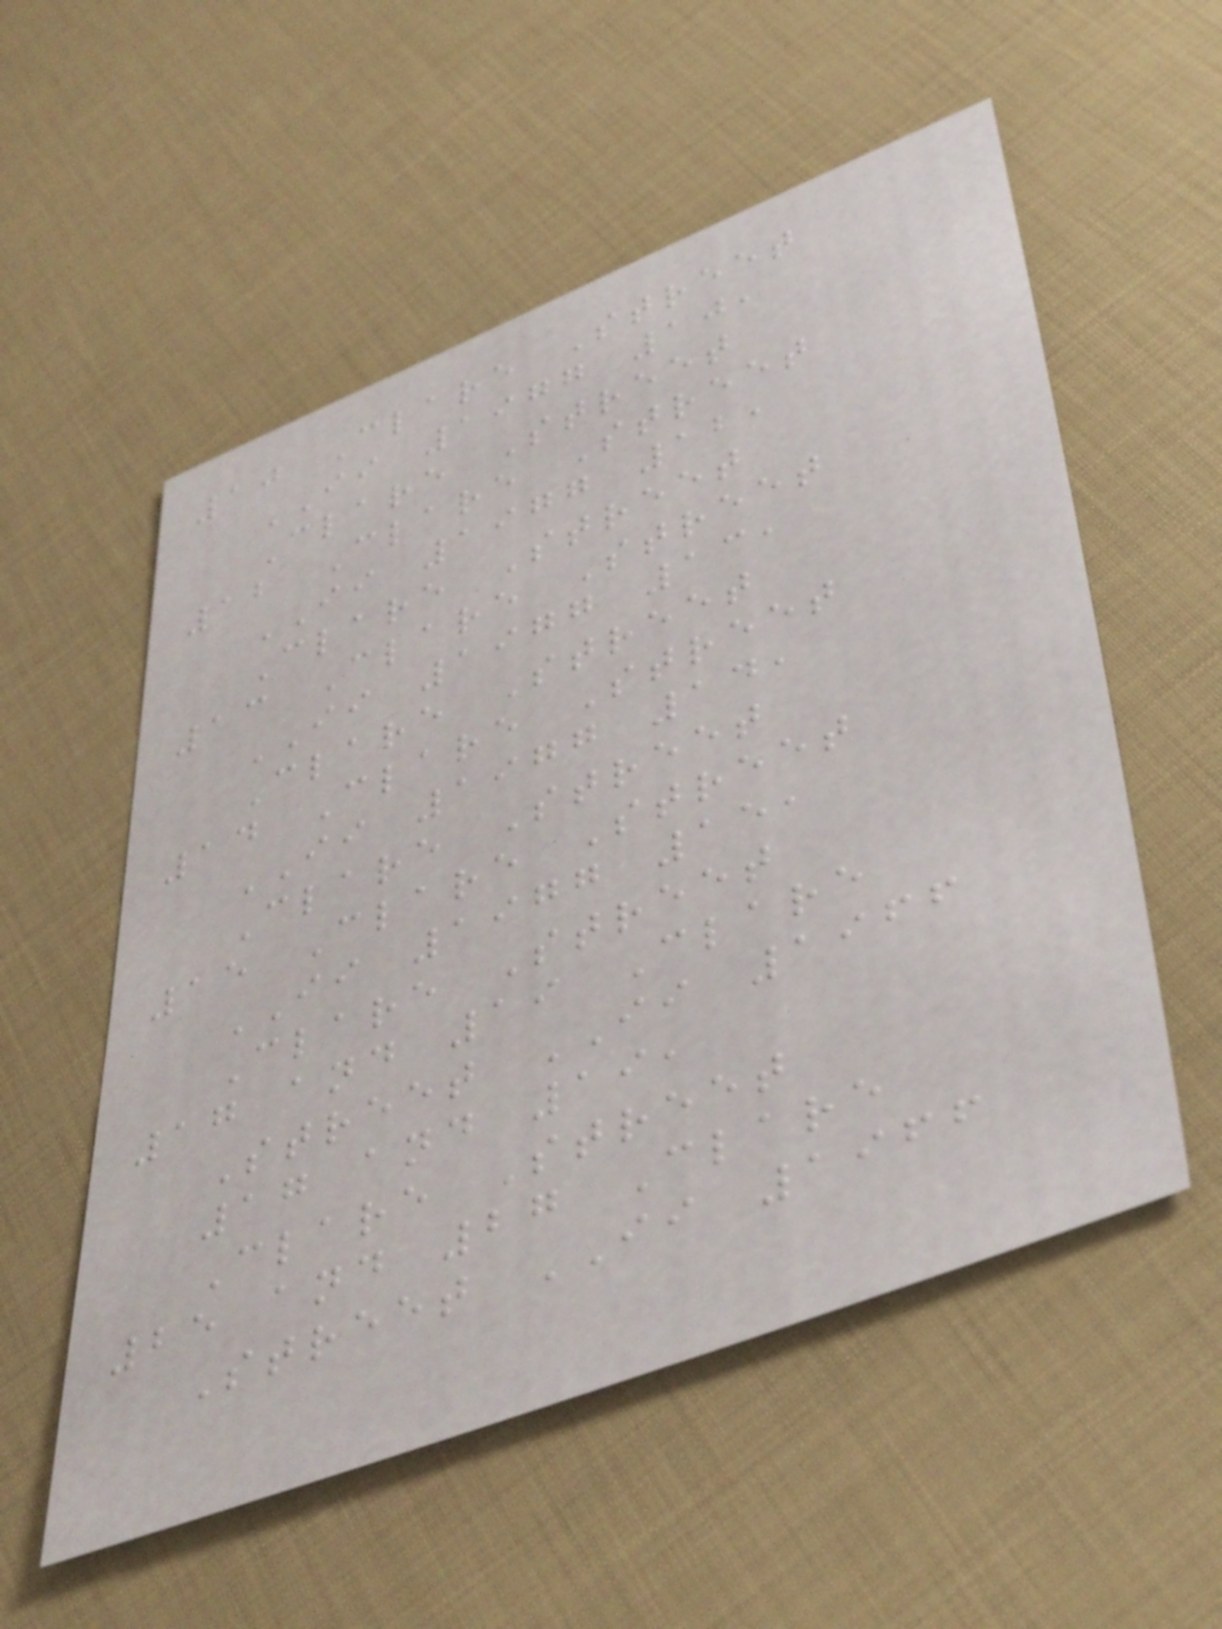10 Clare Street
II 1977 10,
Clare Street
12 Clare Street
II 1977 12,
Clare Street
13 Clare Street
II 1977 13,
Clare Street
14 Clare Street
II 1977 14,
Clare Street
15 Clare Street
II 1977 15,
Clare Street
17 and 19 Clare
Street II 1966
17 and 19,
Clare Street
25 and 27 Clare
Street II 1966
